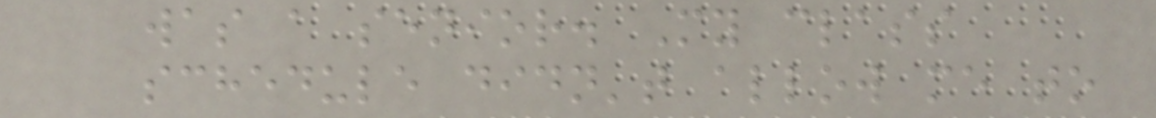was a senior. My class
schedule didn't allow me to
